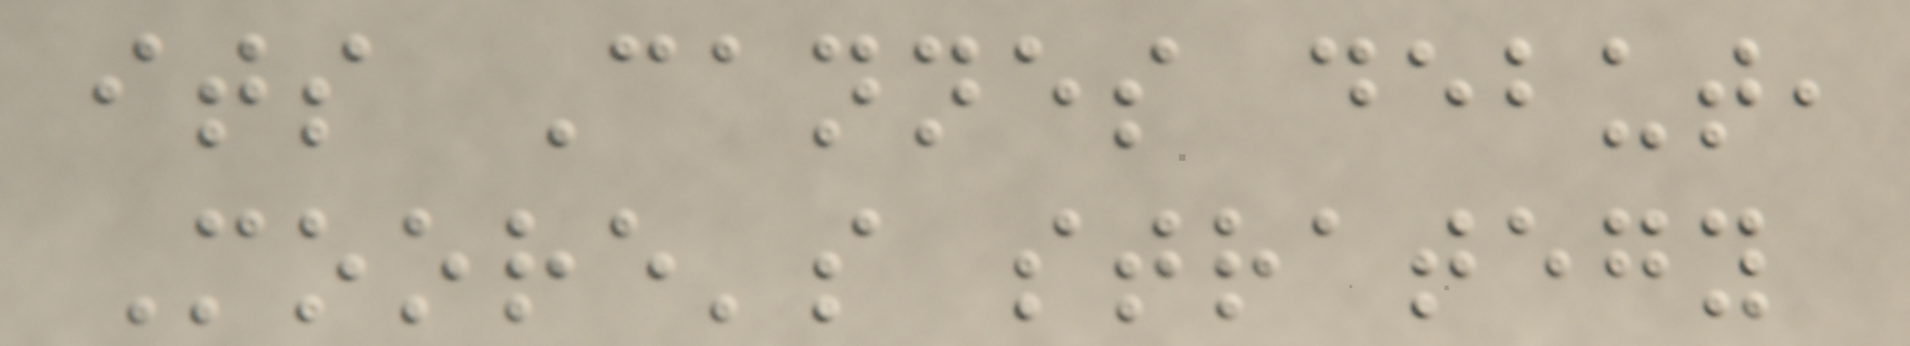its Cannes debut,
Moore's strategy
